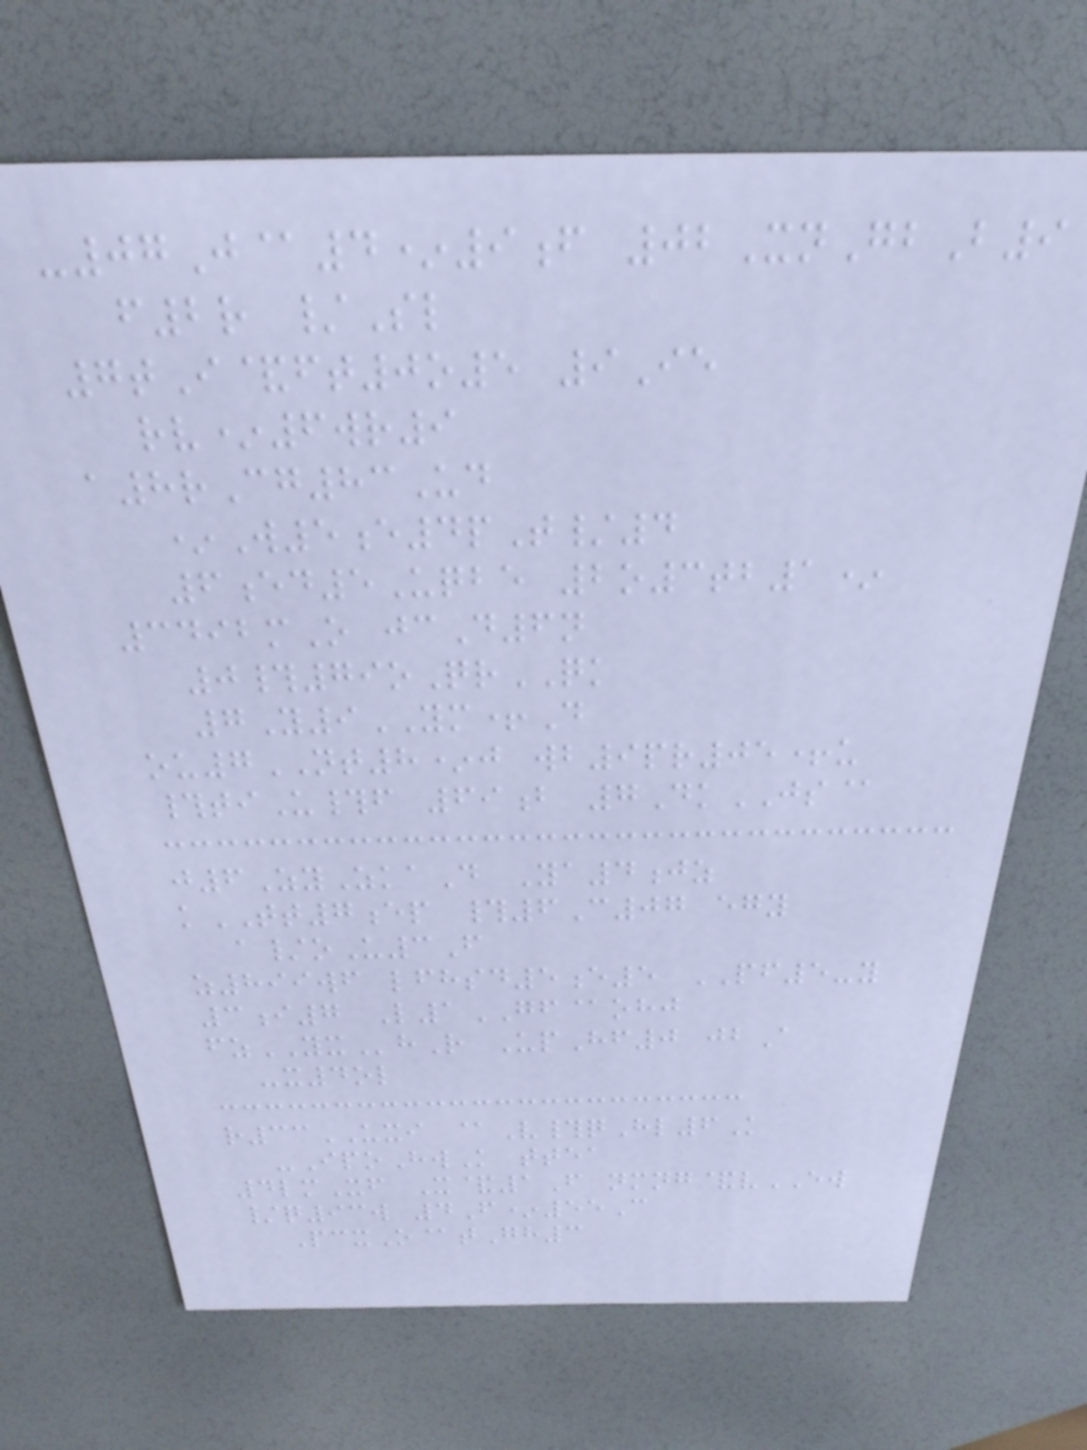-07J@4*9f 02XnGbB9
f2r /Sl
7tI&ft0o5 9Ie
rv*6wr9
a8rCg83Ud
*W5e4pT/4
6ed5Uqbe 2o3tb1*
3492mO jcD6n
0#79oQrQK
7Y9YM+D
ou7NT8*j wb9pr05+u
#tiU#f 69b 7DkJS@
j6ZyZkaD Ya4jz
kTT7ep #6C07 egy
a/oU3F
z899wf lfhsd5e5 PF5-y
3i7 L1GF@ohj
fzYXhR UpHf0 jbA
-x4ol
r33UXI @V#qHl6K
-IpoHwK ttea
4lmXf X&1F nmng&vEW
/q93w 4F*55C
PcxO@tGh3
